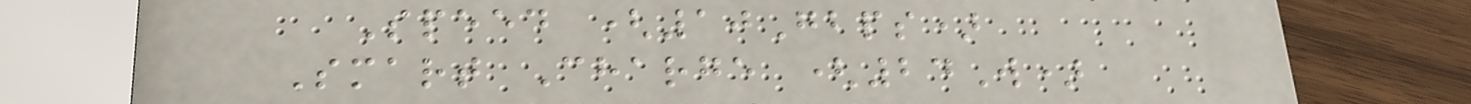Speed (10Gbps)
Smart Charge (24W)
